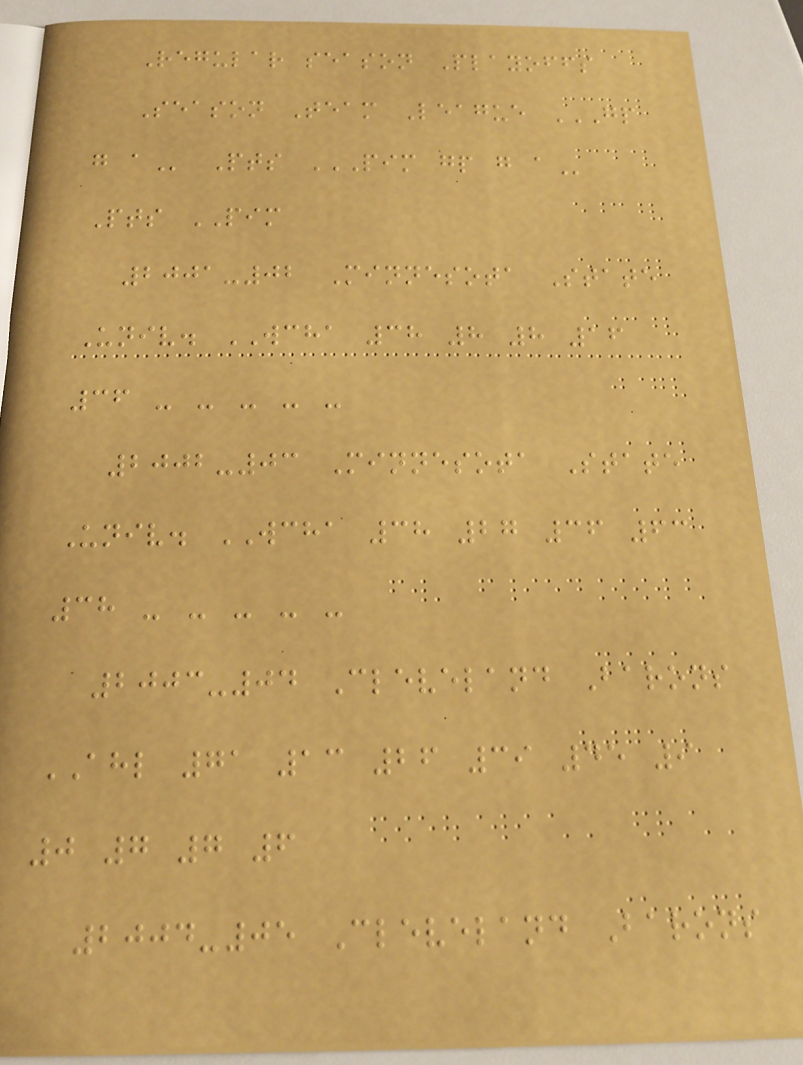Regular season Playoffs
Season Team League GP
G A Pts PIM GP G A
Pts PIM
2001-02 Minnesota State
Univ. WCHA 38 8 8 16
36 - - - - -
2002-03 Minnesota State
Univ. WCHA 38 27 36 63
38 - - - - -
2003-04 Cleveland Barons
AHL 71 13 26 39 45 9
0 7 7 6
2004-05 Cleveland Barons
